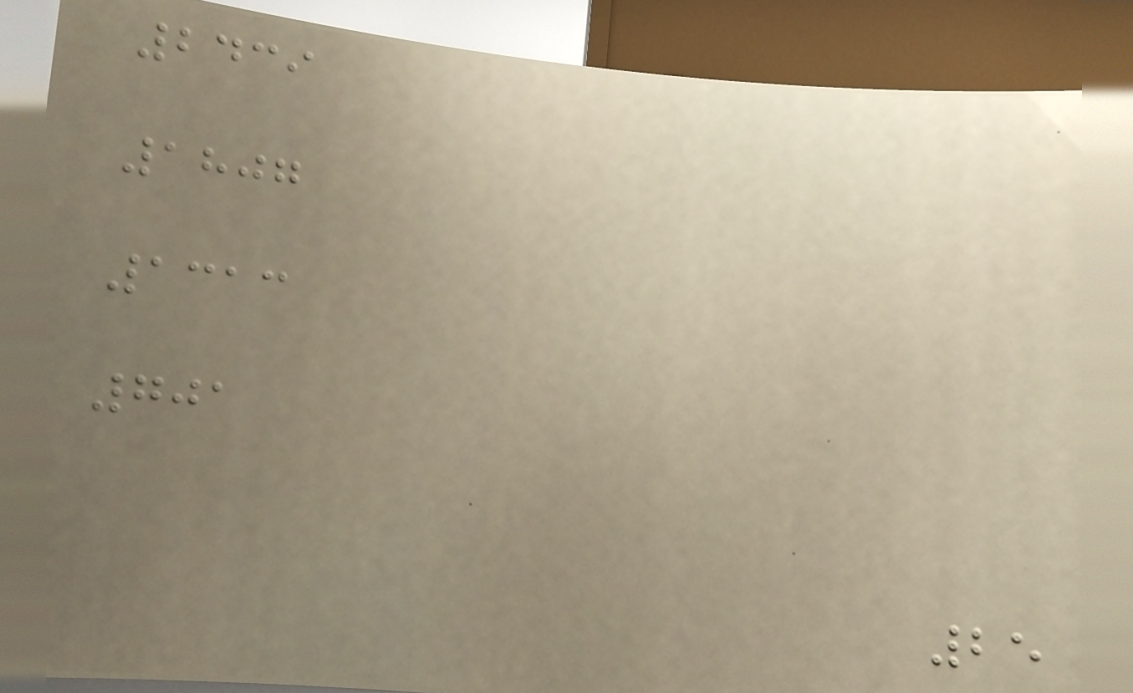2439
1807
1313
701
25
